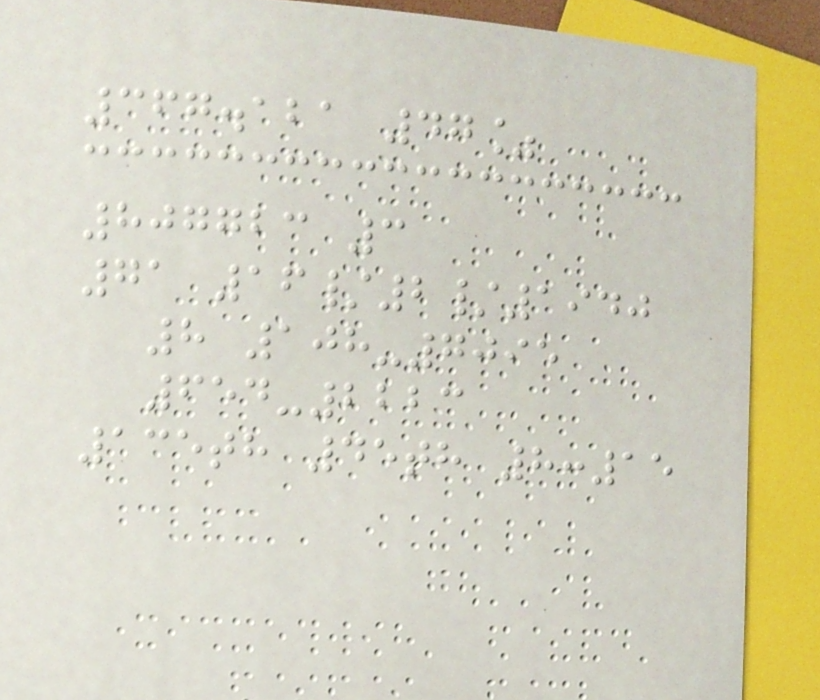367.121 47%
807723 3
71 16/2/1940
8 108-7095
654-2223
135th 45th 8:15
